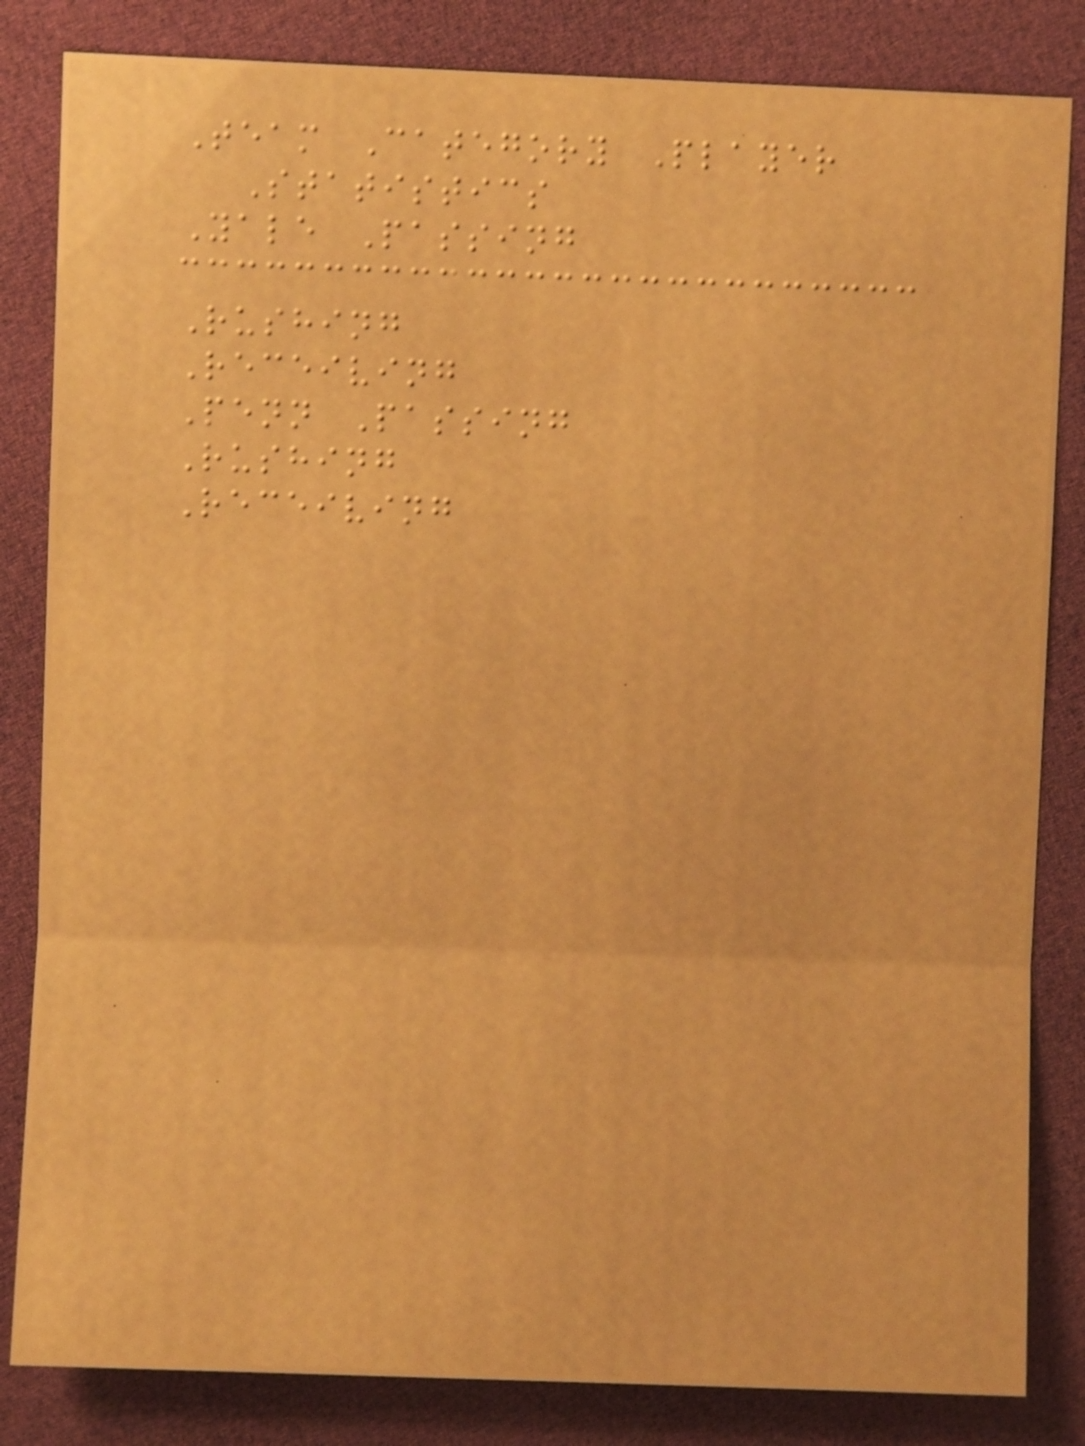Team Category Player
Statistics
Yale Passing
Rushing
Receiving
Penn Passing
Rushing
Receiving
